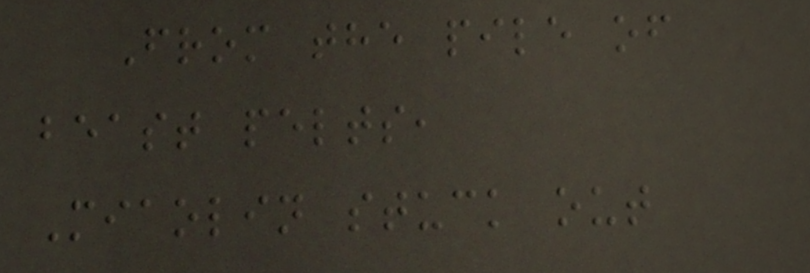From the pile of
beast pelts,
Miaolin stuck out
